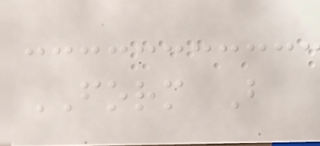FORM B
